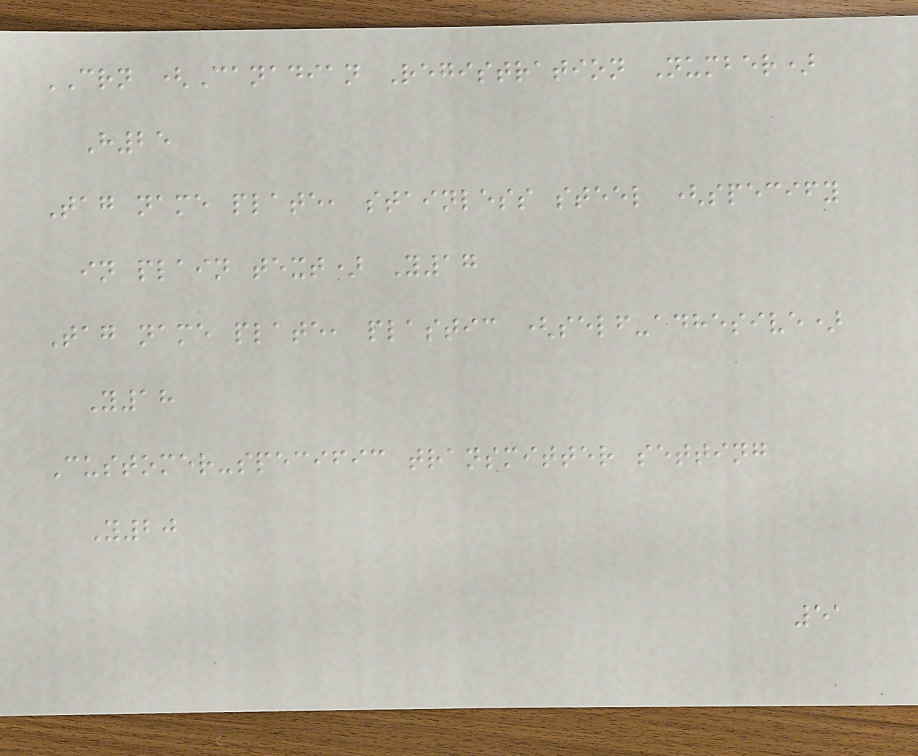CRN (Canadian Registration Number)
H25
Tag name plate, stainless steel (specify
in plain text) Y17
Tag name plate, plastic (self-adhesive)
Y18
Customer-specific transmitter setting
Y20
51
